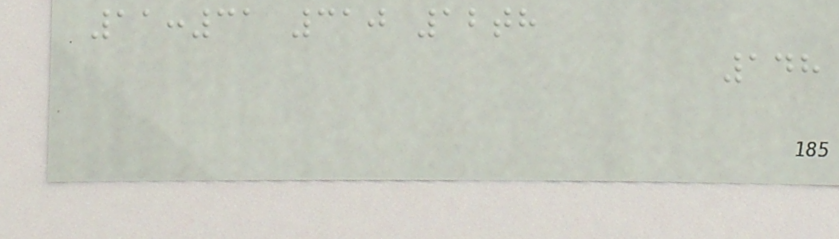11:31 310 12th
148
